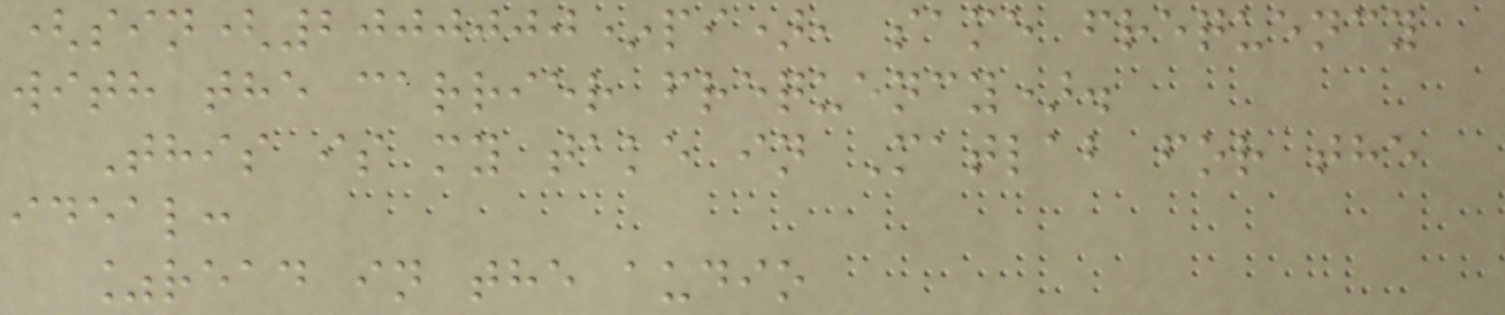(sin(2000000*pi), same frequency
with the carrier frequency).
This is my take in Matlab for the
ideal:
%read in the audio
